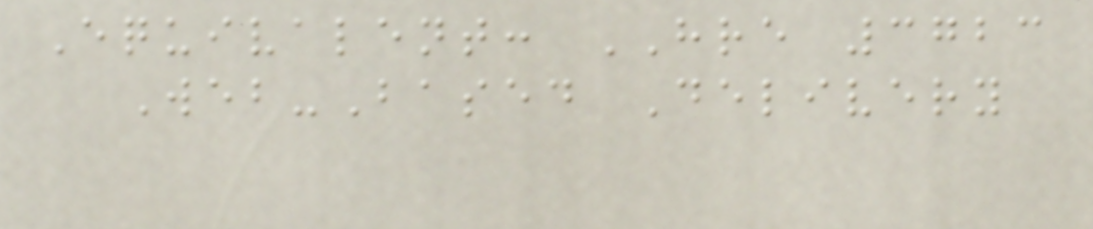Equivalent: HRE 3723
Web-Based Delivery
